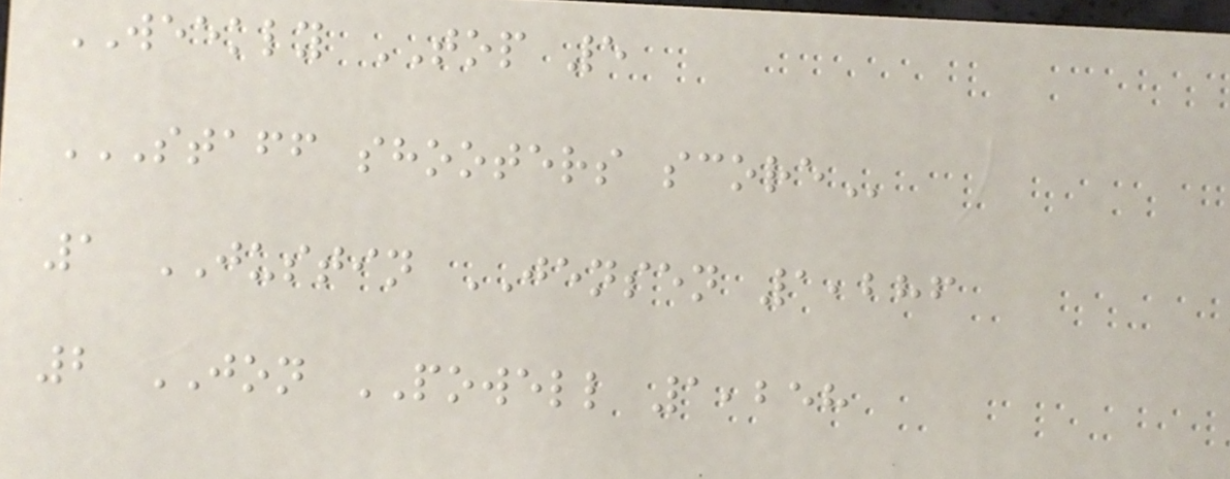WEEKLY TOP 5
STAFF SHOOTERS SCORE
1 JUSTIN JENSEN 1,286
2 JON POWELL 1,258
